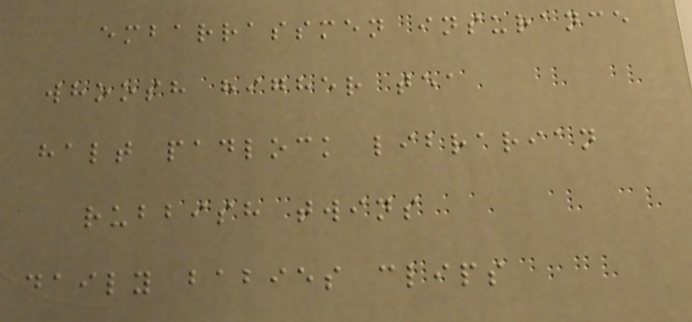embarrassmen insurance
whoosh higher tea
halt padlock librarian
rubbish twins
daily babies clips
